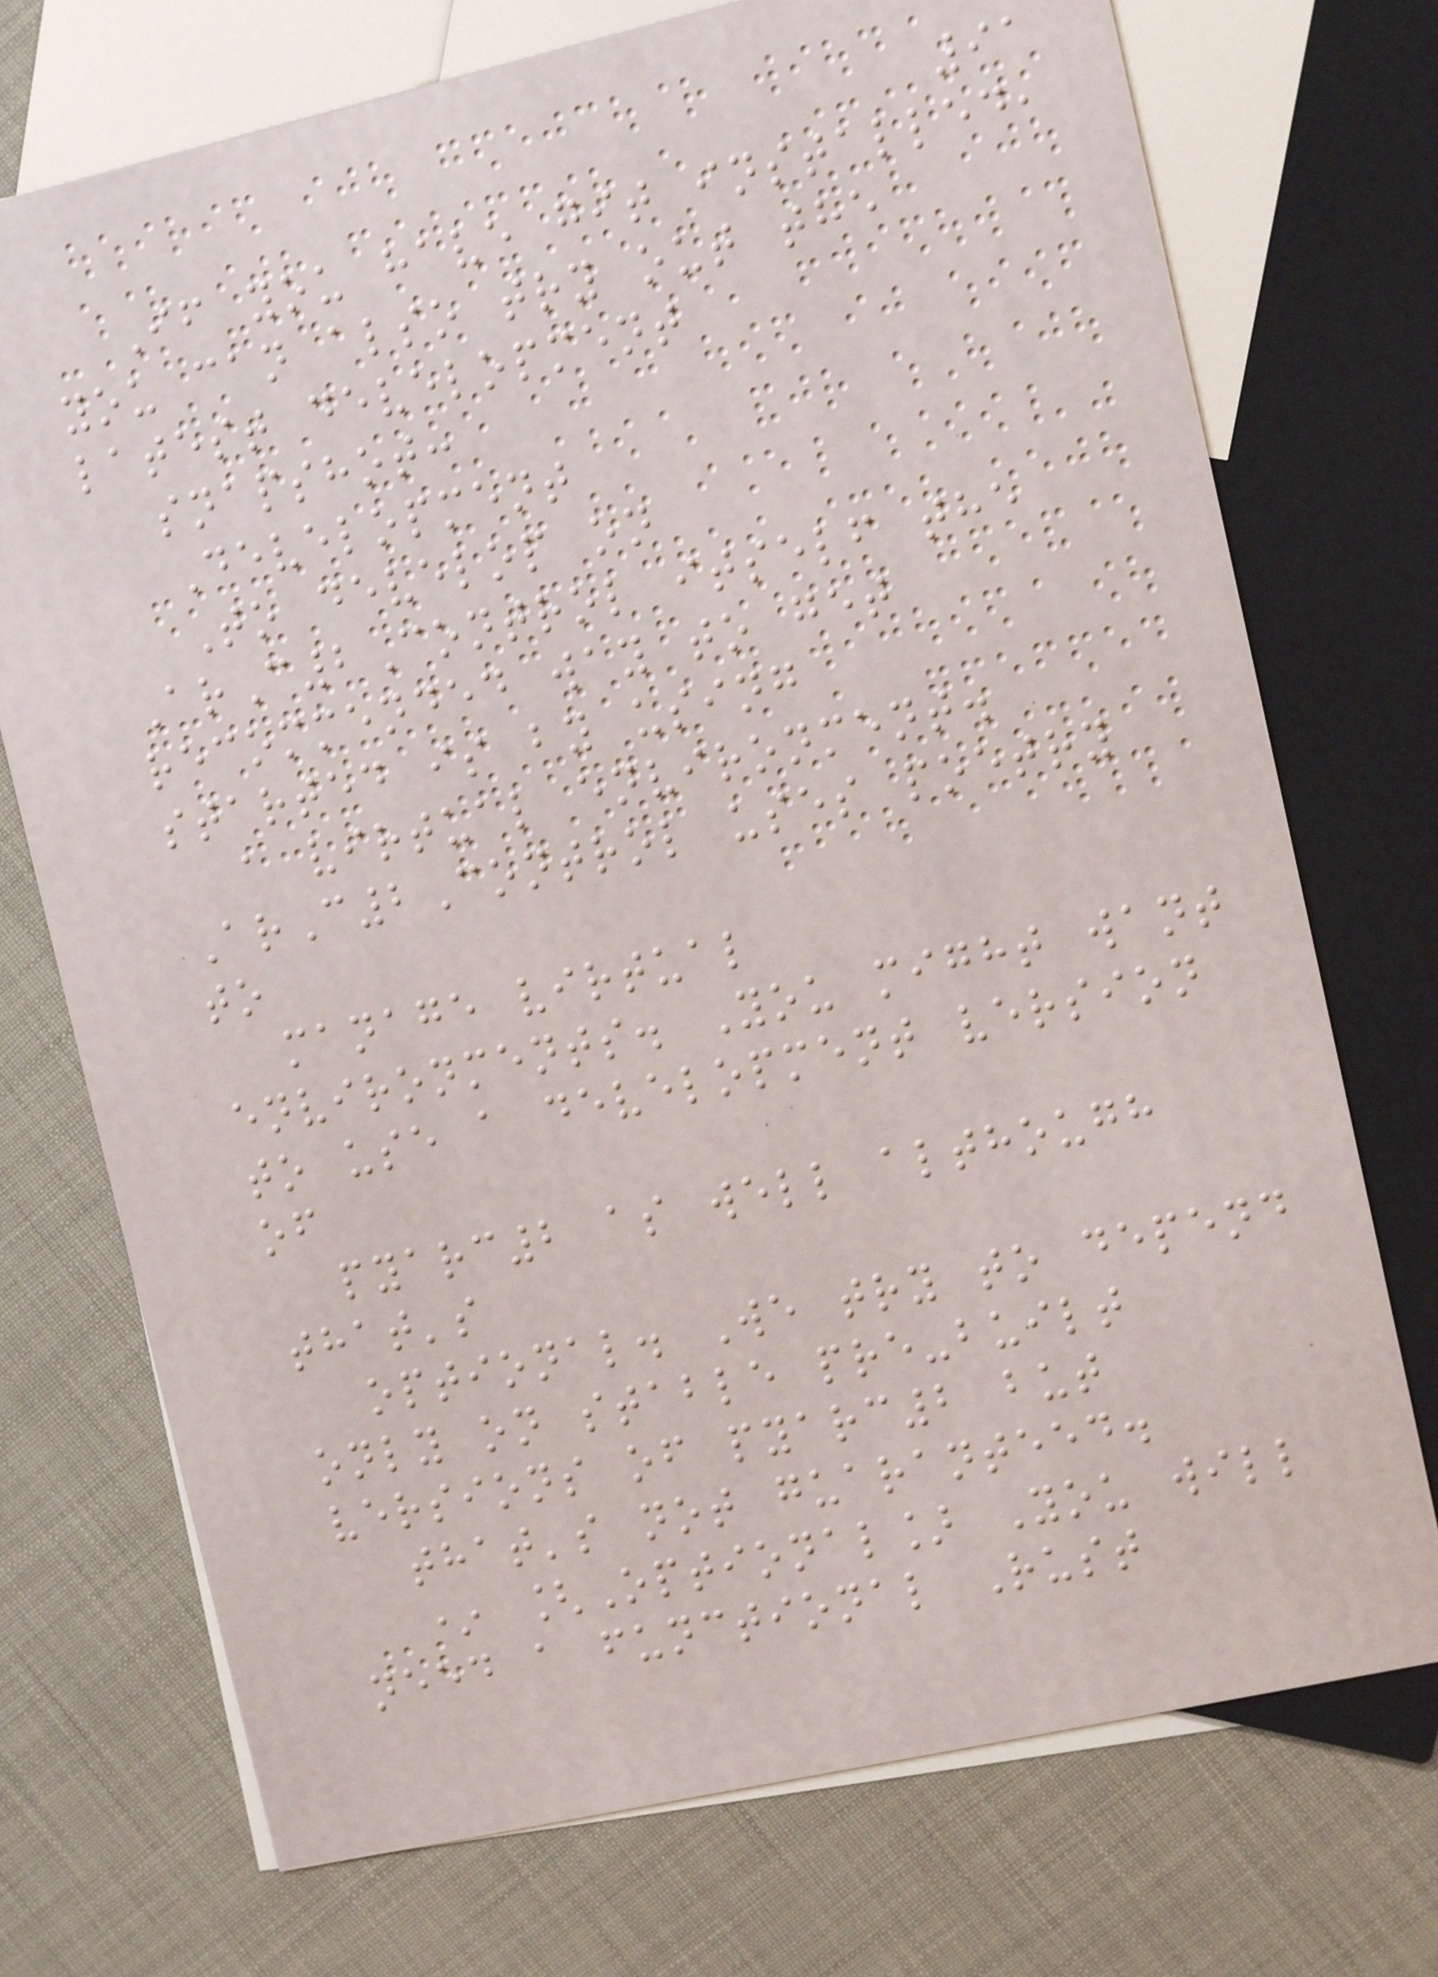91
If you have git installed,
you can also try out the
latest development
snapshot:
Development
To develop on
ArC2Control itself the
recommended way to get
started is by using
a virtual environment.
ArC2Control uses poetry
to
manage virtual
environments. You might want
to use a development version
of
pyarc2 as well although
that's
optional. We try to depend
only on stable pre-built
versions of pyarc2 but
that's not guaranteed.
* [Optional] You will
need a functional Rust
